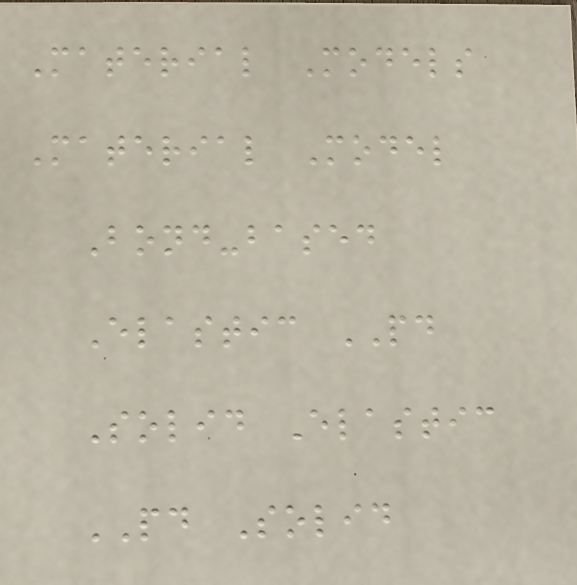Material Models
Material Model
Bond-based
Elastic PD
Solid Elastic
PD Solid
